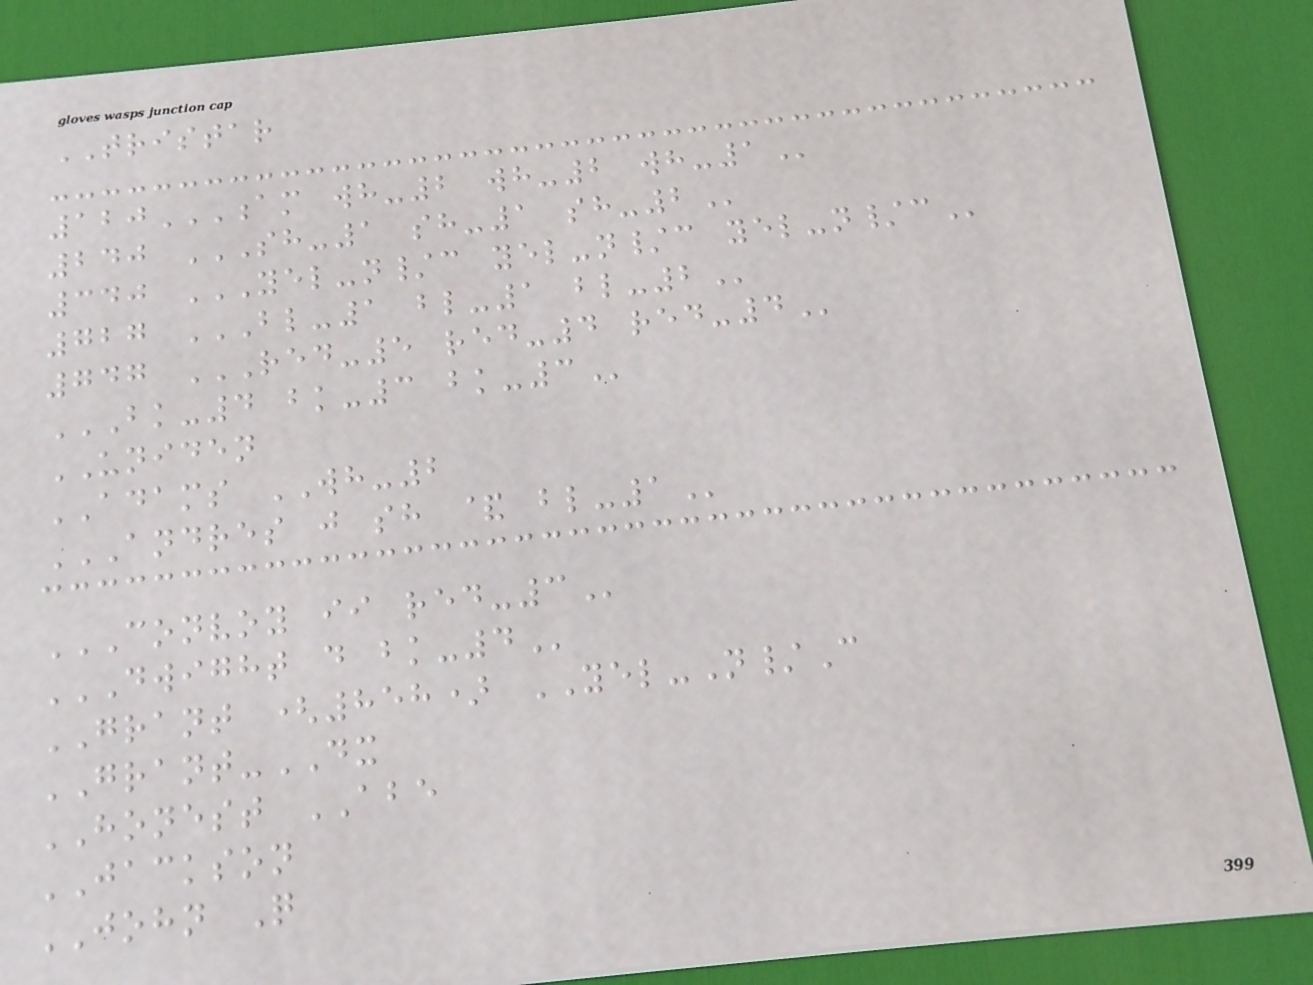TRISTAR
120AM WH-2 WH-2 WH-1
240 SH-1 SH-1 SH-2
340 YEL-N/C YEL-N/C YEL-N/C
727 BL-1 BL-1 BL-2
747 RED-5 RED-4 RED-4
BK-4 BK-3 BK-3
UNIDEN
ADAMS WH-2
ANDRES J SH & BL-1
CONVOY II RED-3
DWIGHT D BK-4
GRANT (858) YEL-N/C
GRANT-DX
HONEST ABE
JACKSON
JOHN Q
